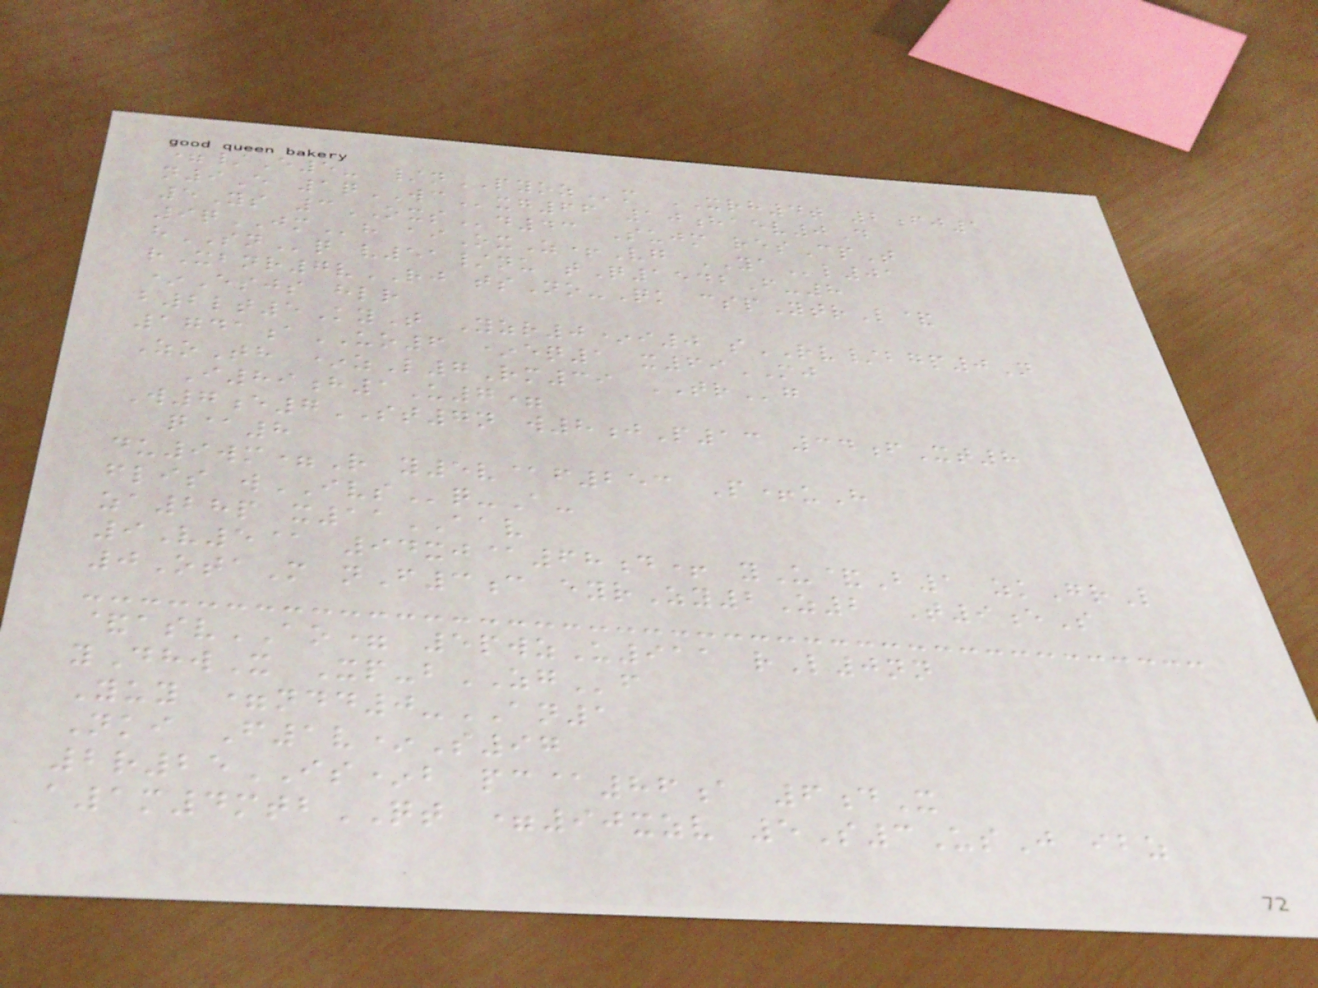=/E5- /nPYOZm XRH4t 2fj1
n9E 1qWCxg66 10haev0D
5Ys 3OXSd43 Sujm resCpT
9qJMh aiOxZ+Vg YAl01
hSNq v51/nu tQ1542F-8
rXbnr7vRJ tsNo-Qk cspYtrL&
*Esjs hlr
b2lt5KyT Yzr0*i0 sRV/bgp0N
1741aUO6 *eq1 x69MJ
ZoTh *zL7Rm39 TRg
I89h1U7=
W7e7ST7n w8jP13 34fXt8
q@8
du9wm=R y5v@f253 P+uH
flis wIVSq-A-
za28p x11AAV
9V5@ 94xj@68d+ yU&B1 zkGrL
0OtaM nF3c eyrZy2Z2 T9eS
&asvAO= 5pwzU911 rL0nn
yDhwX Xp-bZGf
Yuy =ndd0-AN1
Nki F1v*S97
2r25IS*b pc@86a 6dX
a1m4mtbQT =90xzv 5S3UsJ ibz
